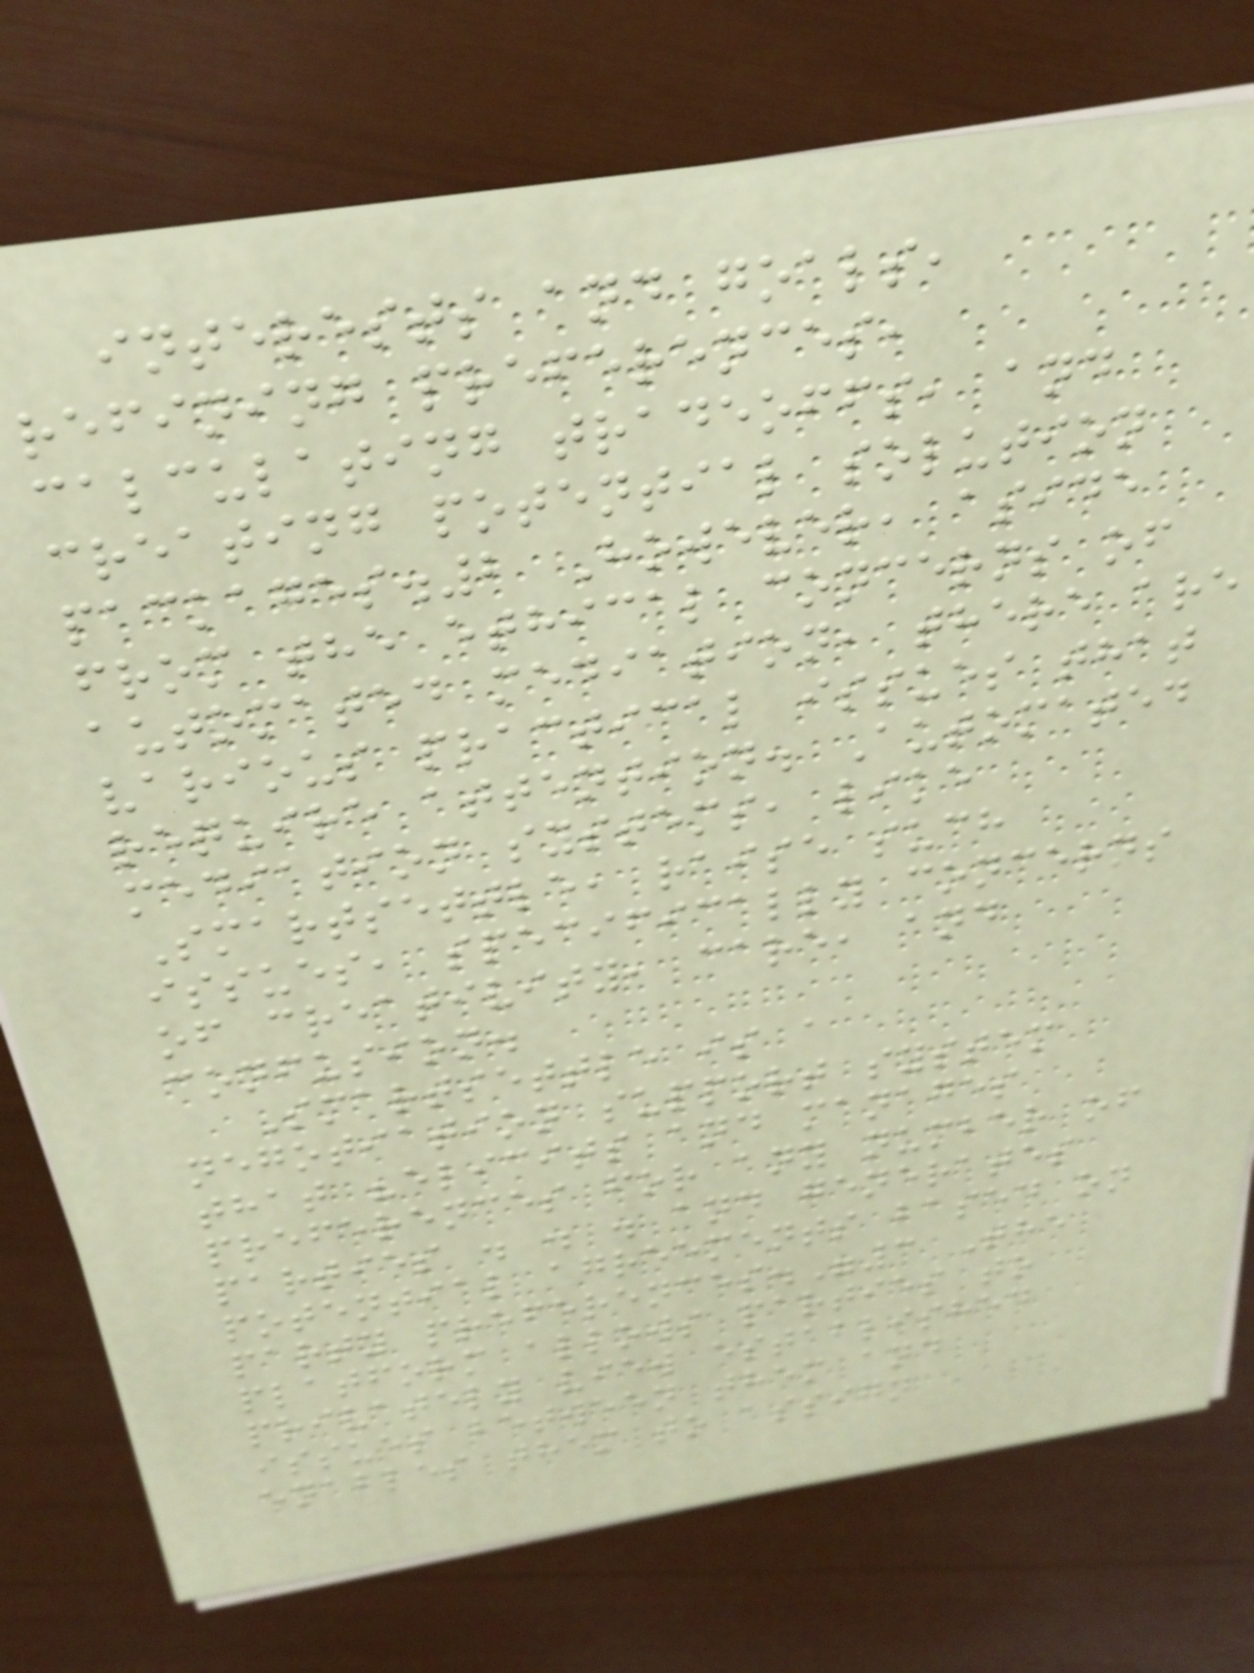interests and goals,
refining preferences,
calculating tradeoffs, and
creating potential solution
packages.2 However, aside
from the ethical concerns of
automated mediation, there are
various practical issues that
require attention. Automated
mediation systems, like
Smartsettle, raise such
issues, specifically concerns
of creativity, care, and
confusion.
Smartsettle is a
negotiation support system
that "elicits and manages
preferences for any number of
parties . . . and generates
potential agreements based on
party preferences."3 The
platform allows parties to
privately view established
issues between them and
enables them to assign
